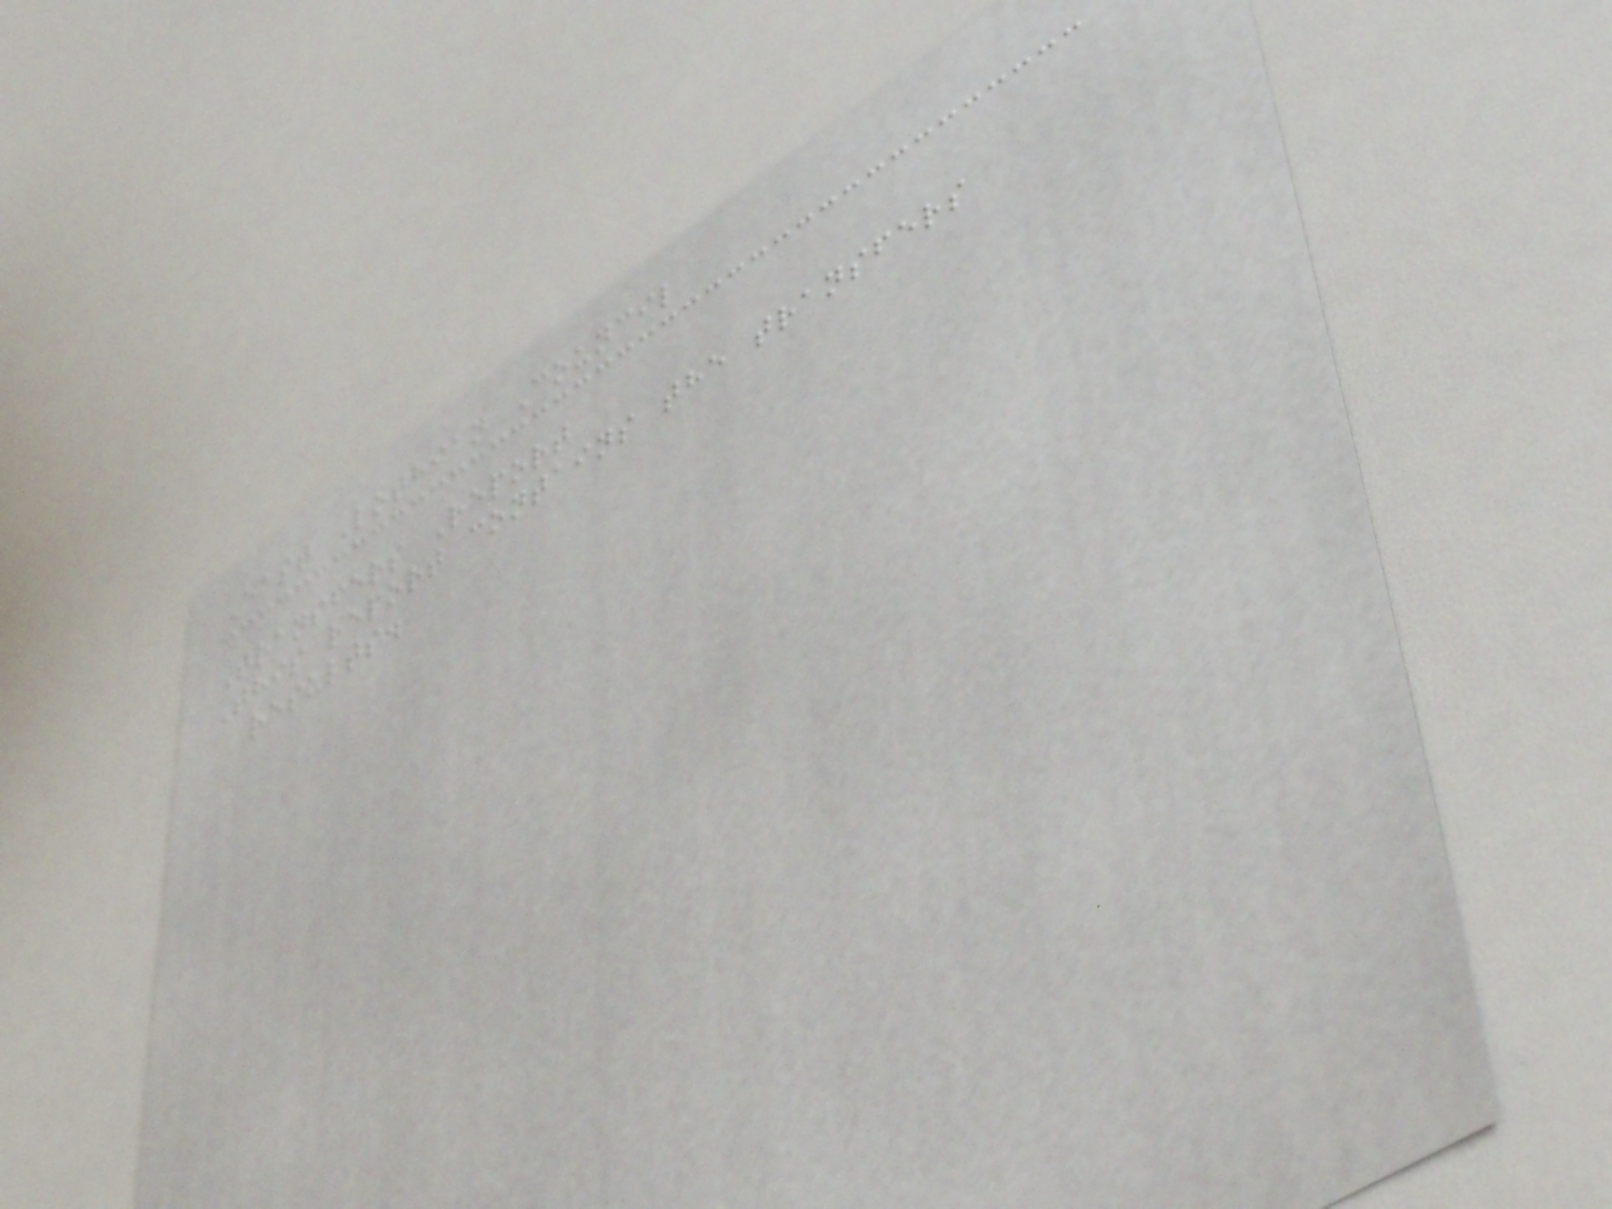East Lothian Council
Transfers Report
This report contains the transfers
results.
